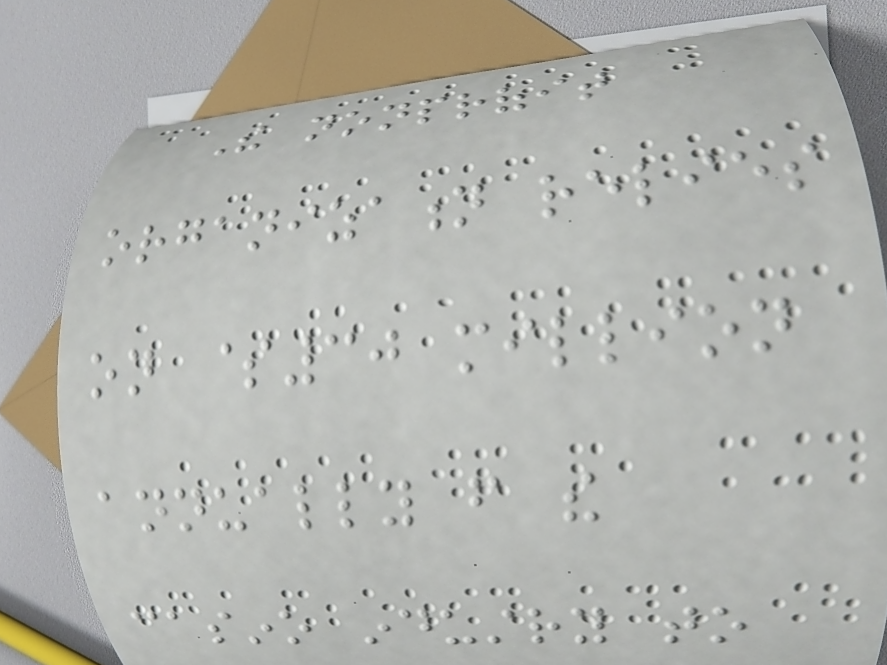The nonprofit
organization relies
on $30 million
annually from the
casino industry to
